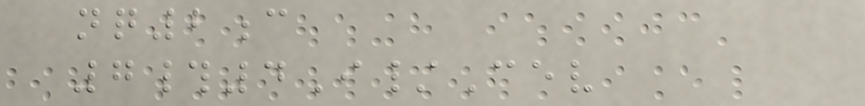nq2c
7#4I/Cev
